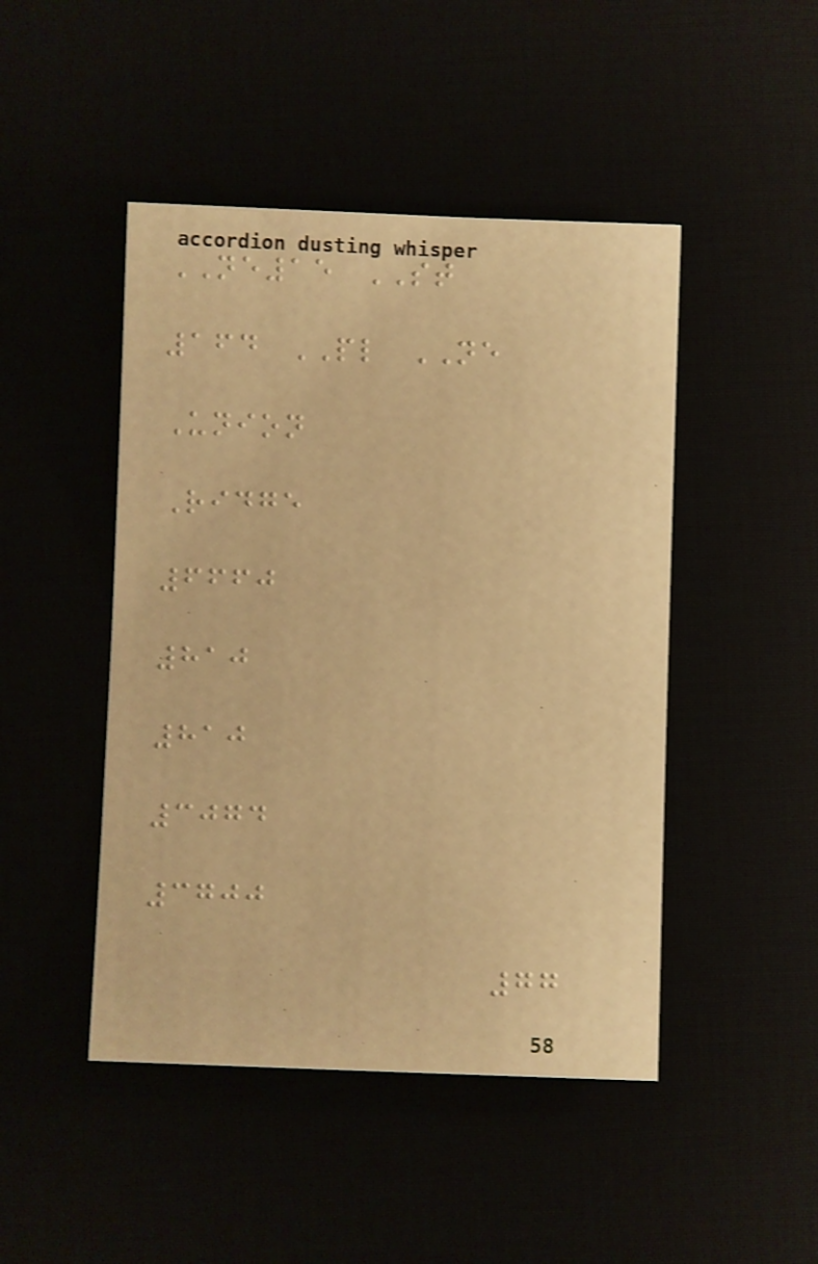NE15 ST
164 PL NE
Union
Ridge
6660
810
810
3074
3700
77
